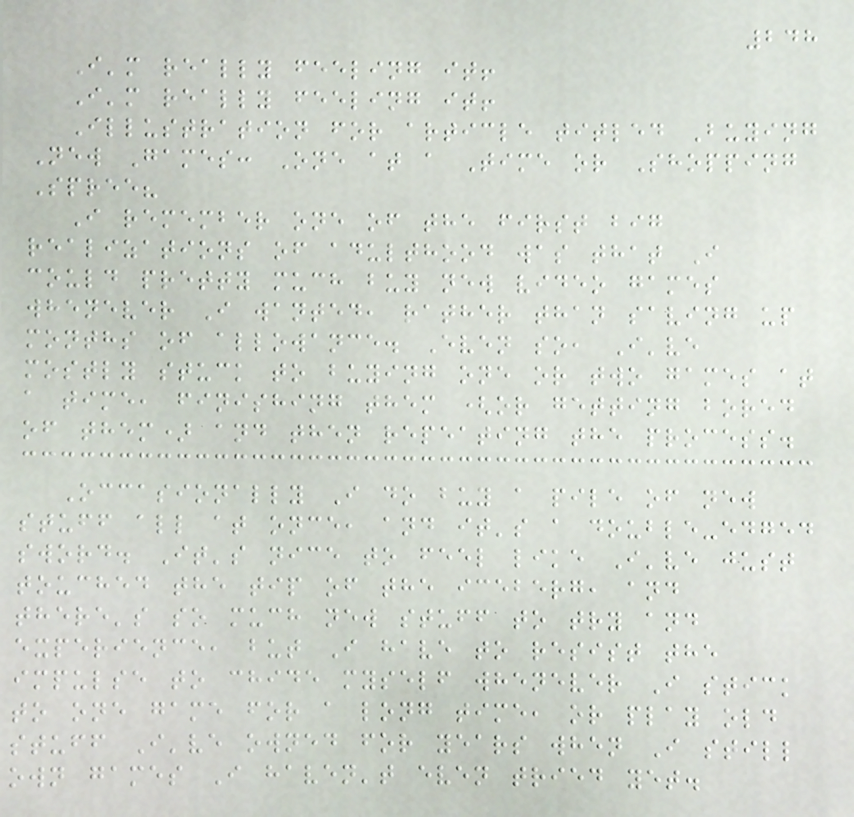248
I'm really feeling it!
I'm really feeling it!
Illustration for article titled Buying
New Games: One at a Time or Shopping
Spree?
I remember one of the first big
realizations of adulthood was that I
could pretty much buy new video games
whenever I wanted, rather than saving up
months of allowance. Even so, I've
mostly stuck to buying one or two games at
a time, finishing them (or getting bored
of them) and then repeating the process.
Occasionally I do buy a pile of new
stuff all at once, and it's a double-edged
sword. It's nice to feel like I've just
touched the tip of the iceberg, and
there's so much new stuff to try and
experience, but I have to resist the
impulse to chide myself whenever I stick
to one game for a long time, or play old
stuff I've owned for years when I still
own games I haven't even tried yet.
